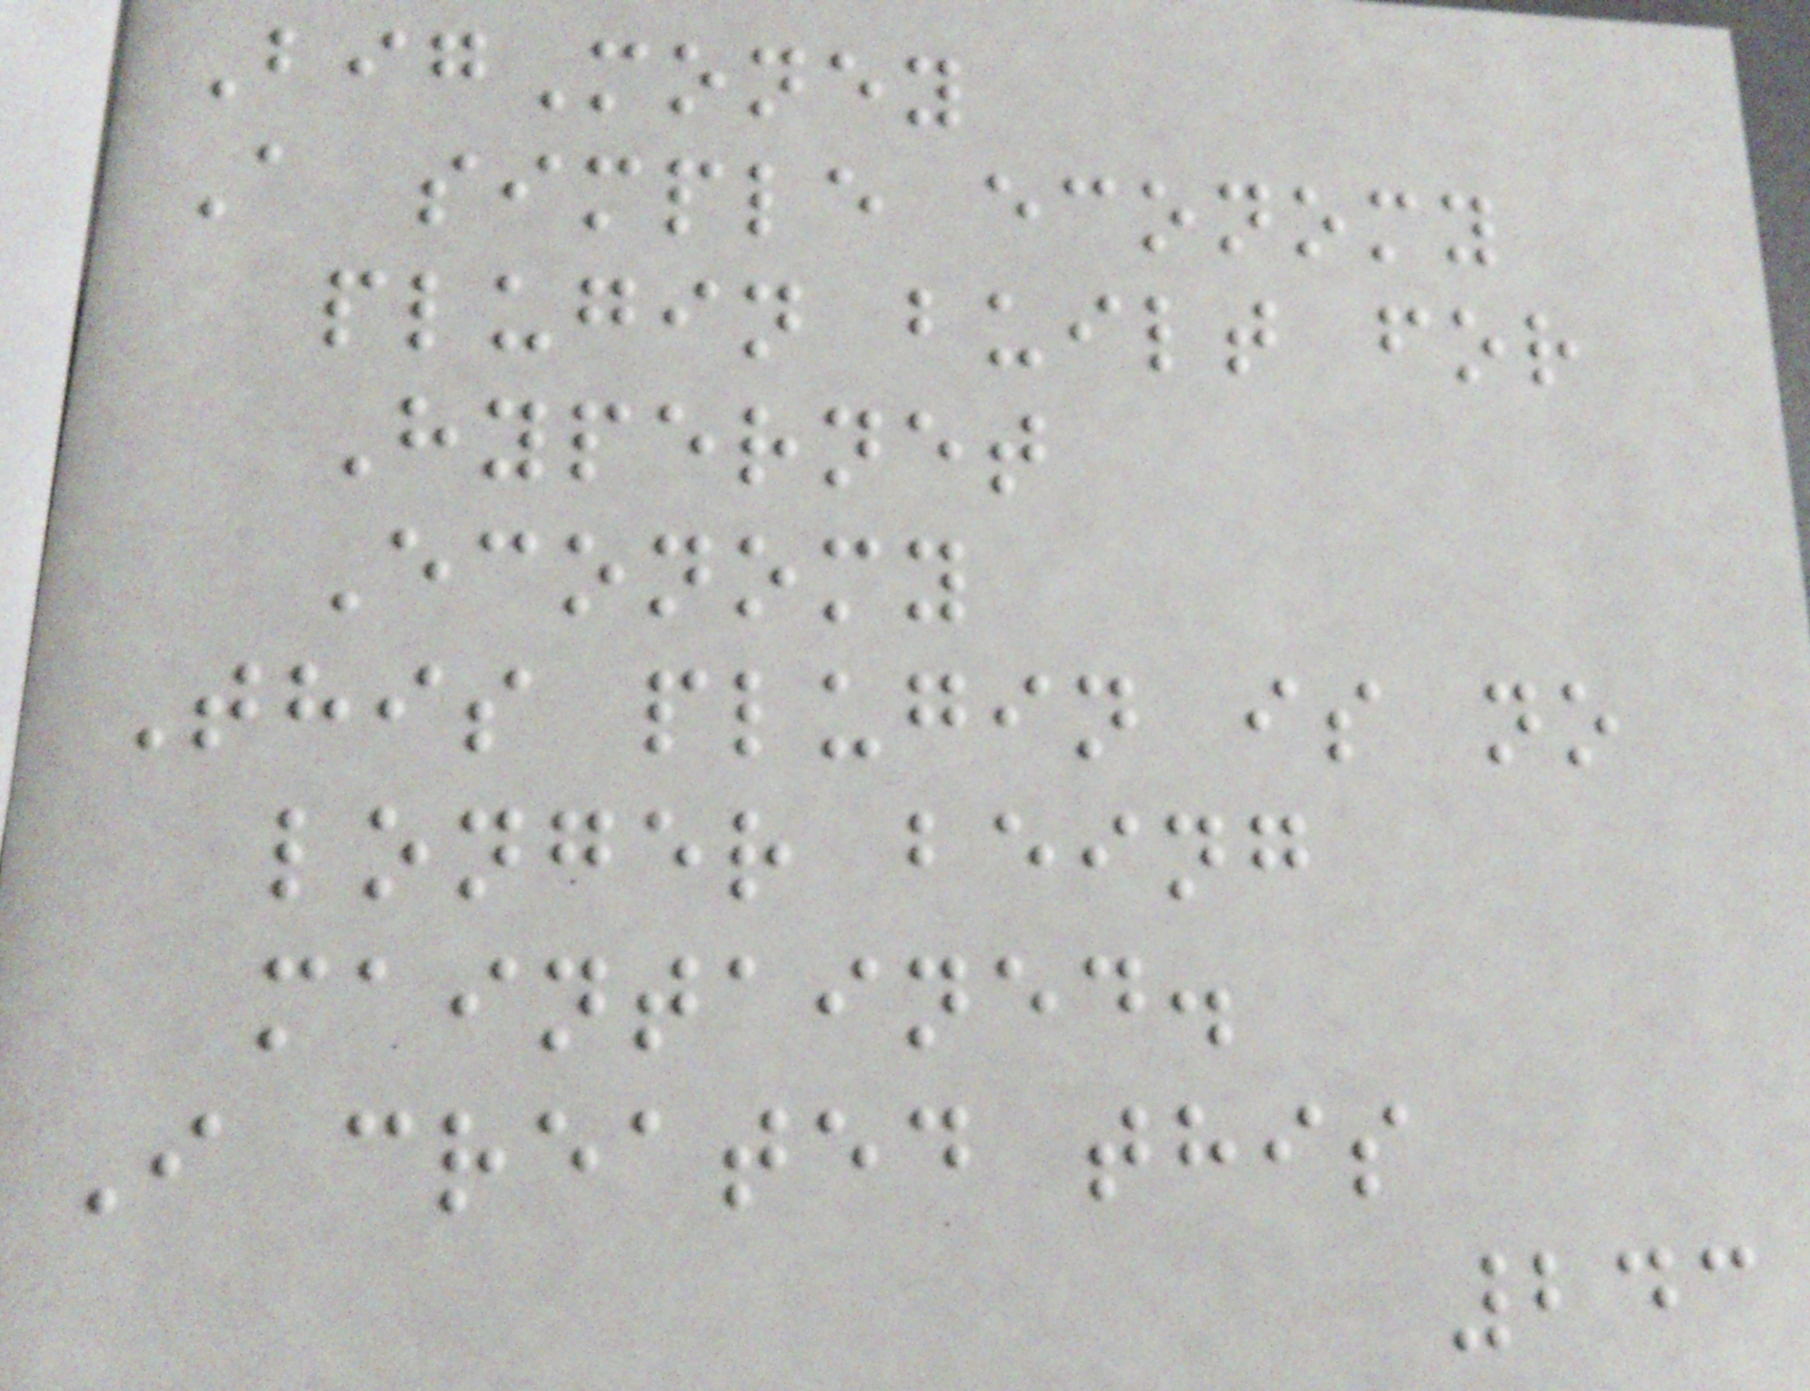BigMoney
A simple economy
plugin built for
Hypernet
Economy
This plugin is no
longer being
maintained.
I created this
243
